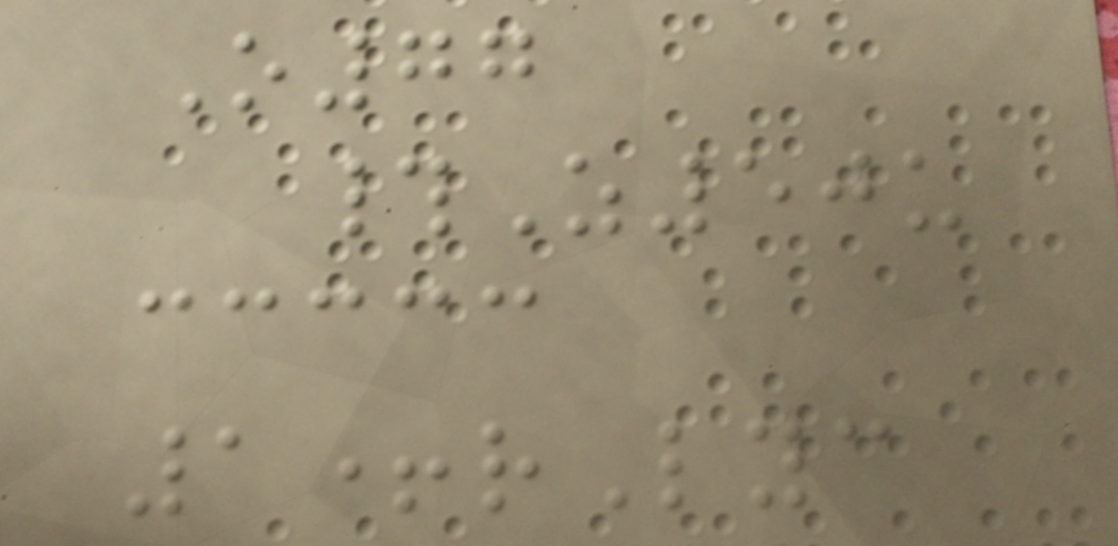O77
#Z50u
1+rLyc
